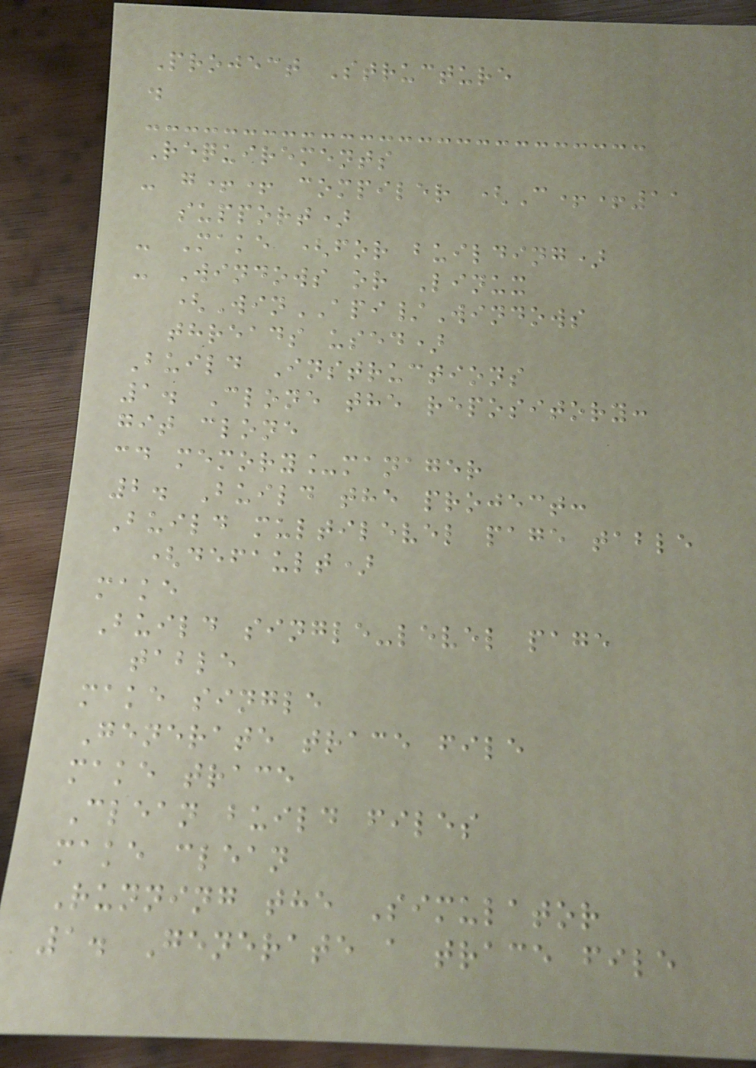Project Structure
.
Requirements
- g++ compiler (C++11
support)
- Make (for building)
- Windows or Linux
(WinAPI/Windows
threads used)
Build Instructions
1. Clone the repository:
git clone
cd memory_manager
2. Build the project:
Build multilevel page table
(default)
make
Build single-level page
table
make single
Generate trace file
make trace
Clean build files
make clean
Running the Simulator
1. Generate a trace file
